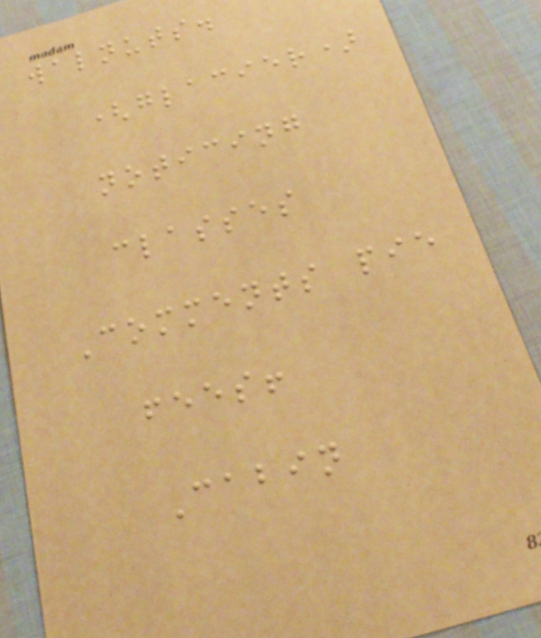walnuts.
(glacier)
noticing
classes
Comments pie
fees!
Cabin
